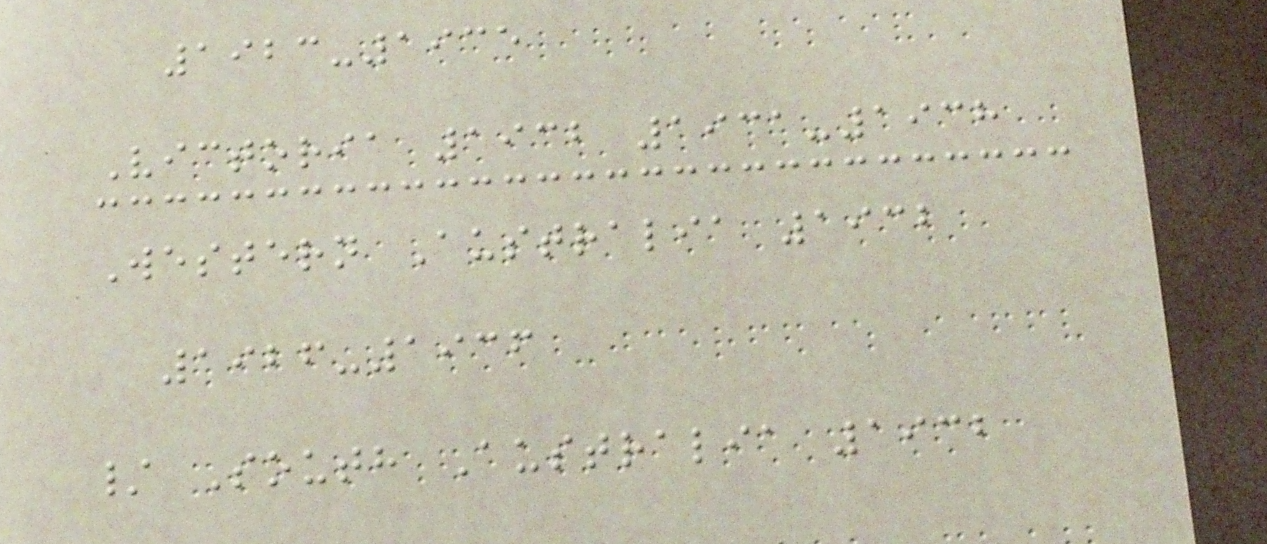1923-1935
Victoria 1932 1931-1938
Western Australia 1932
1926-1936
/ South Australia 1932
